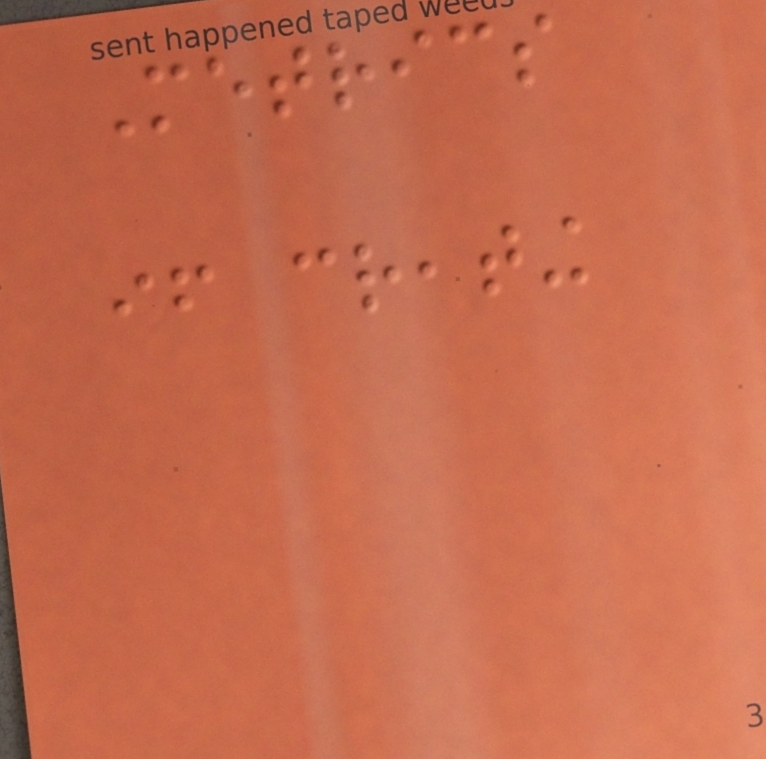Metrics
if creating
